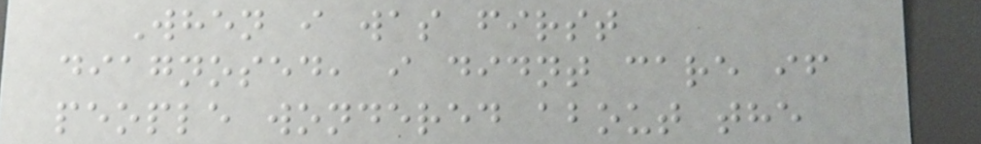When i was first
diagnosed, i didnt care if
people wondered about the
